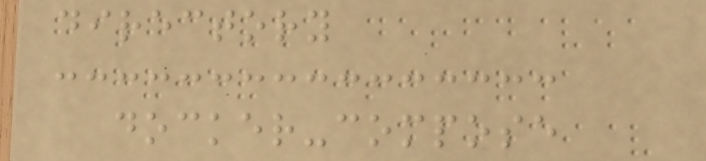directory
docker-compose
